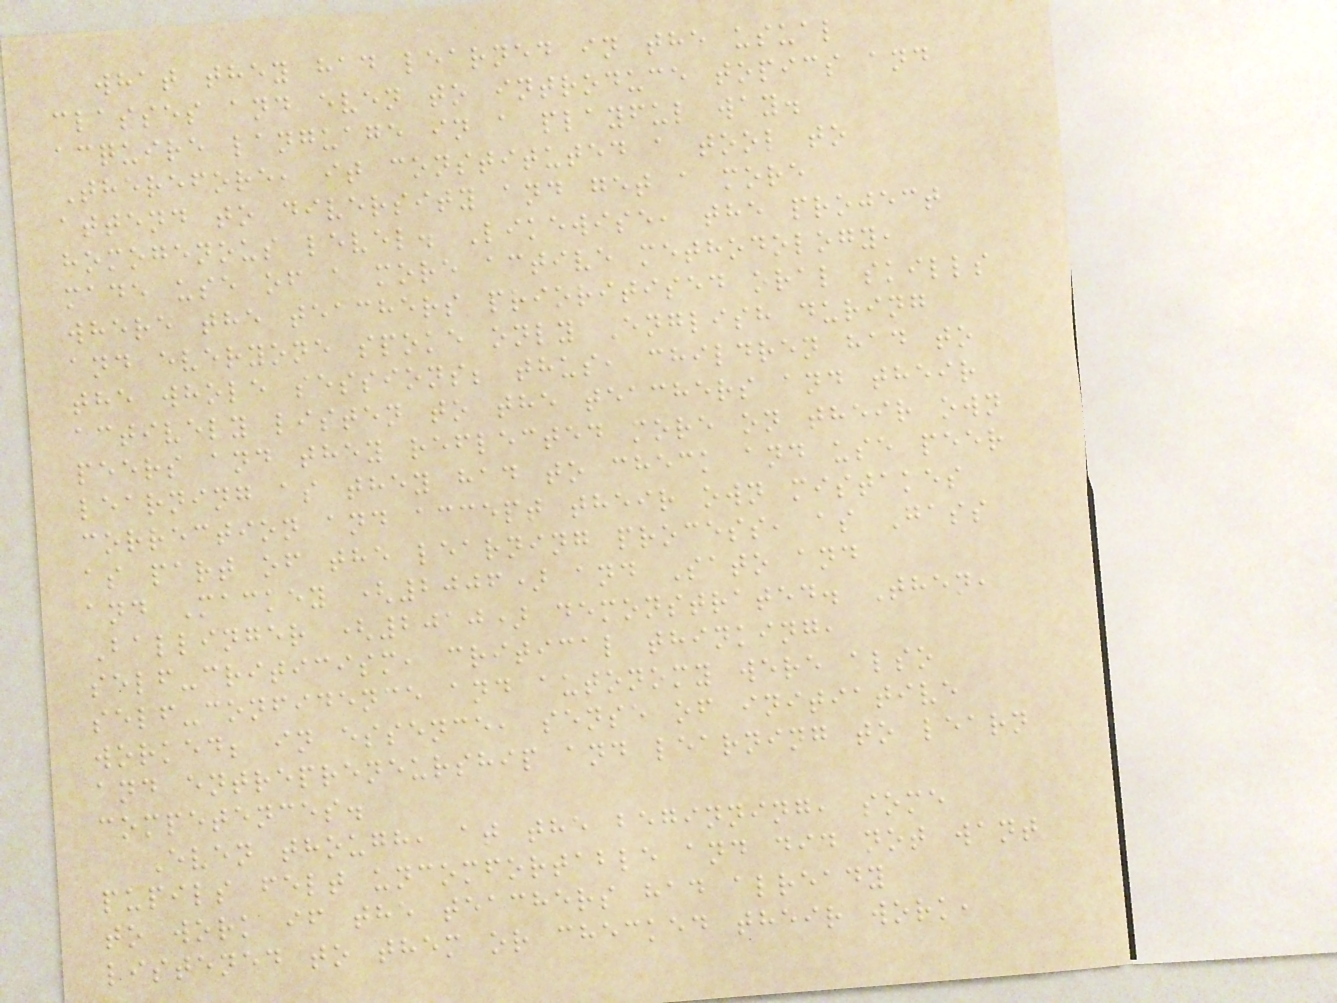what they had learned in the usual
classes and even to introduce topics and
acquire language in a playful way.
Therefore, it constituted a tool to
attend to diversity and get a more
homogenous level. Likewise, the project
made use of a more active methodology,
where the teachers prioritised oral skills
and everyone spoke only English during
the whole sessions; thus, children had to
actively listen to the teachers and their
peers and they reflected more on their own
learning as they had to check and use peer
correction and accept their own mistakes
as part of the learning process, as Gass
and Mackey (2006) and Sato and
Ballinger (2010) demonstrated. Then,
self-criticism, critical thinking,
self-confidence and autonomy were also
worked; in essence, sense of initiative
and entrepreneurship and learning to learn
competences.
Even though, at the beginning, some
pupils felt uncomfortable and did not want
to work if the teachers had already
listened to them or checked their work,
